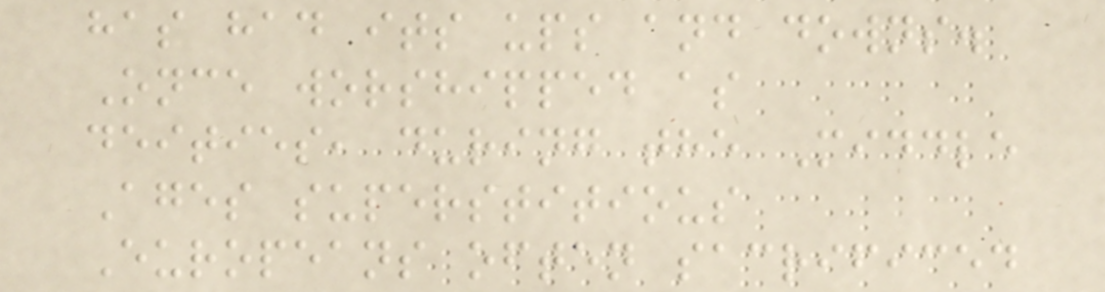has had its ups and downs.
Once worshipped as
deities, during the Middle
Ages superstitious
Europeans often sacrificed
